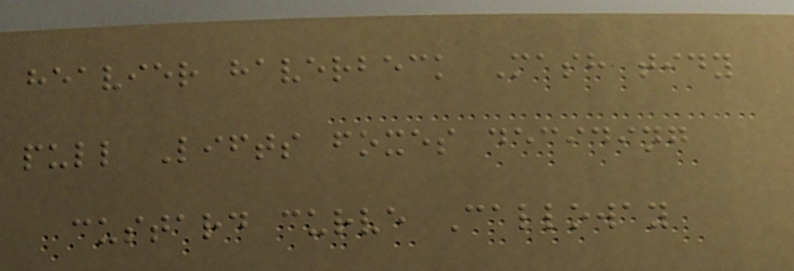heavier haverbeck Mash tidy
pull Lifts foxes deciding
custard curve Calloway
